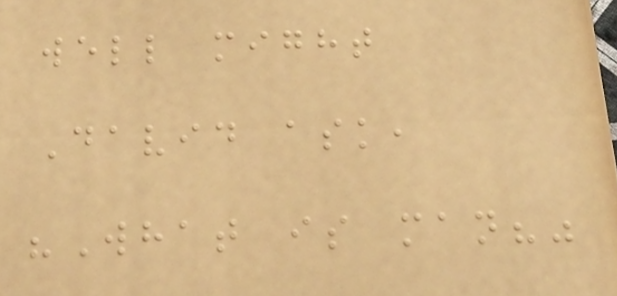well might
David ask,
"What is man?"
